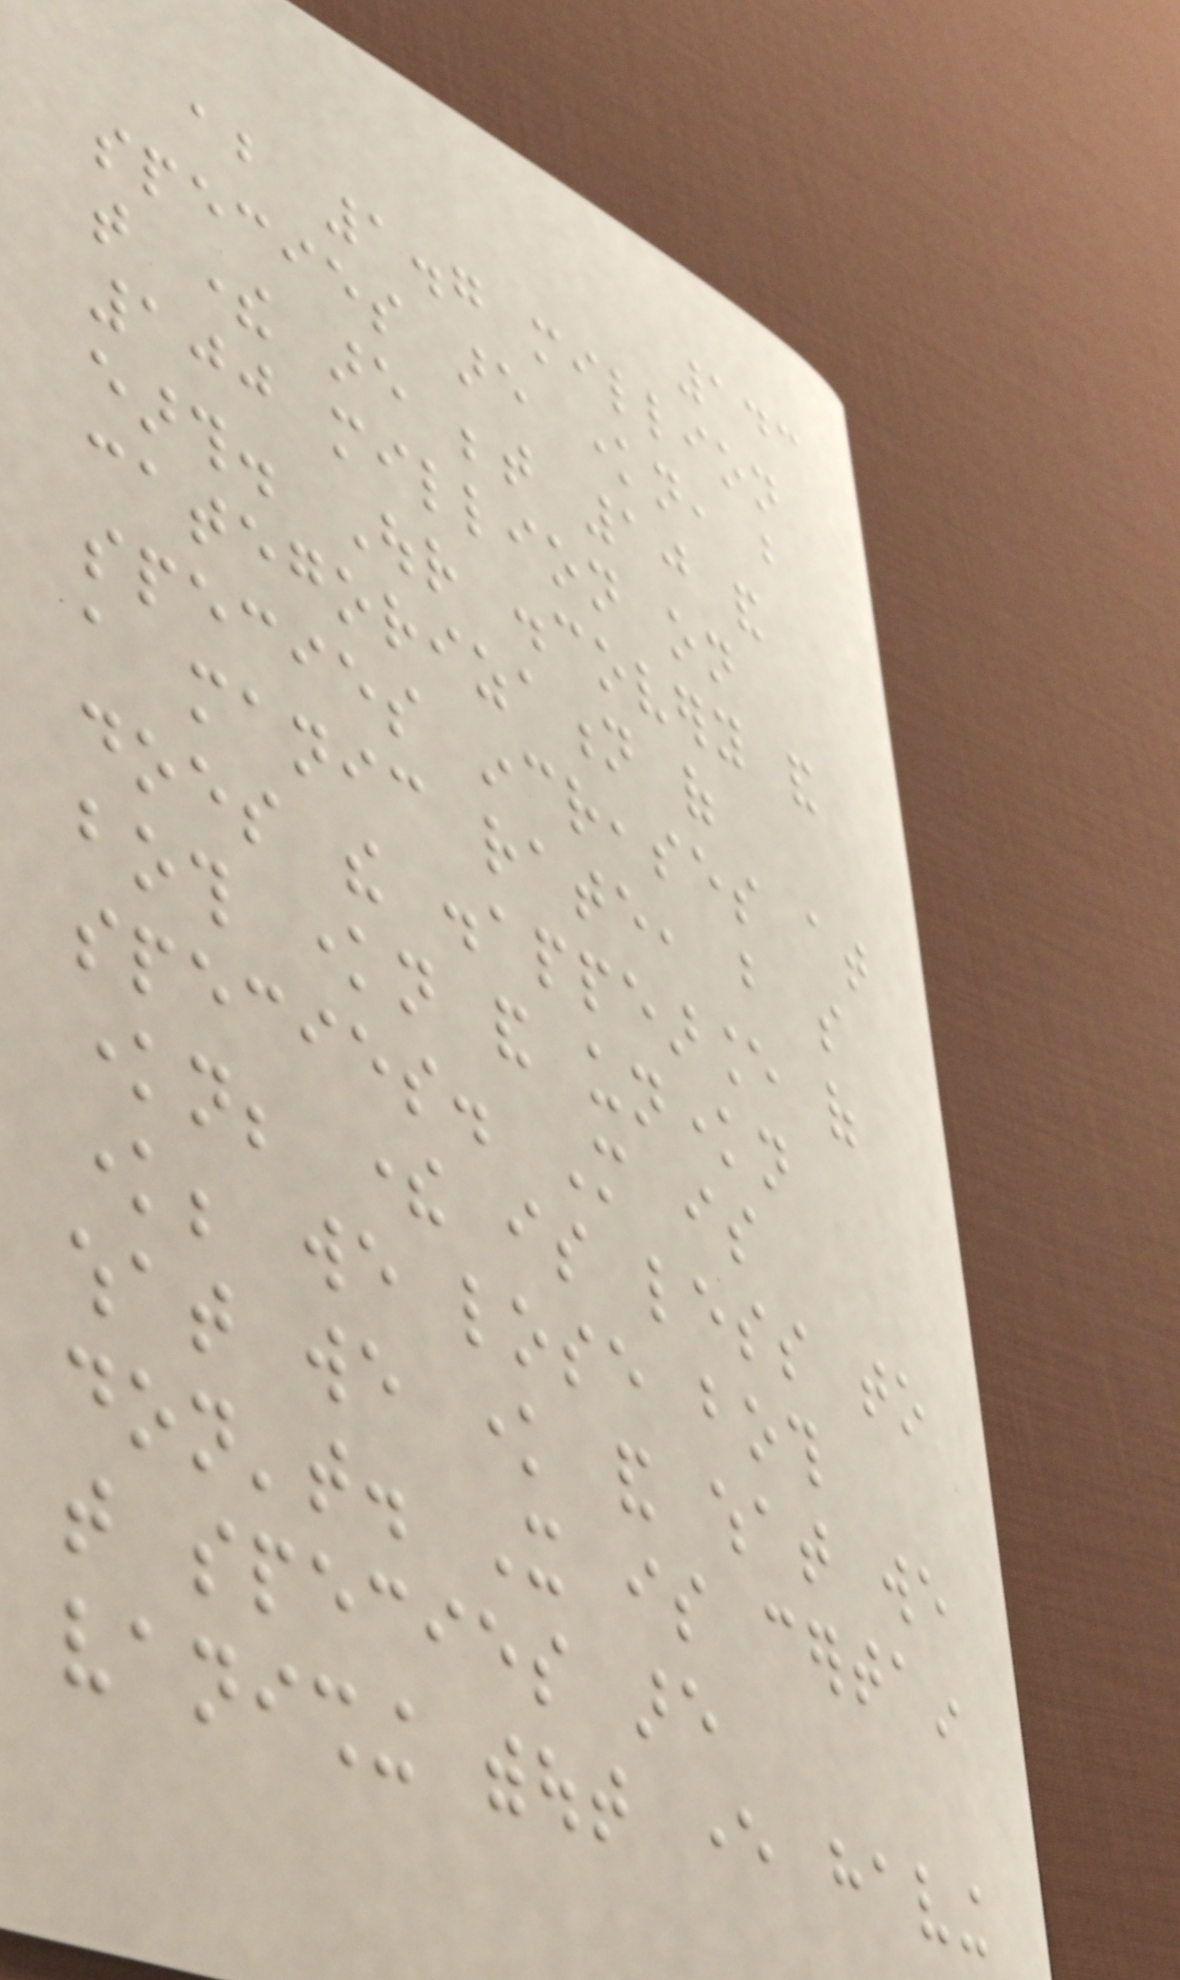143
about 1.7 million
species are known, but
that there are between 10 and
100 million on
earth. Our discovery and
categorization of
species increases at
a manic rate, but so
does the disappearance of
both known and unknown
species. More is
known; there is less to
know; we lose both
what we know and what we
don't. It is certain
that species are
vanishing without ever having
